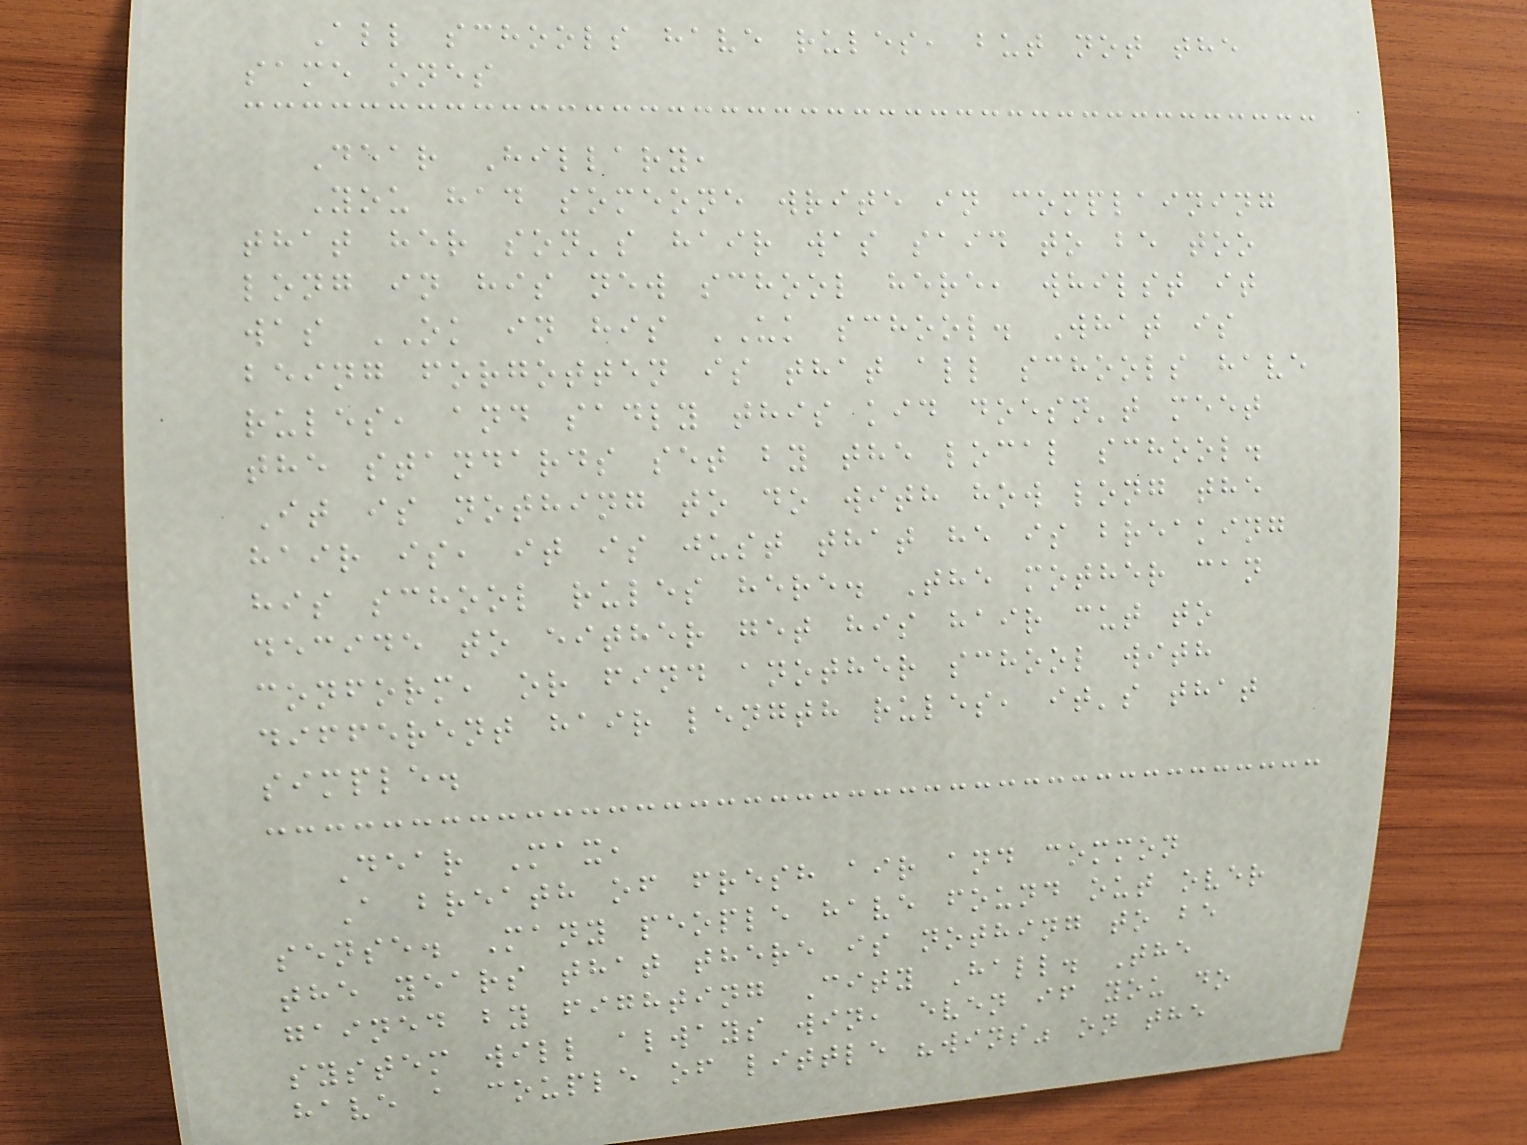All schools have rules, but not the
same ones
Dear Hillary,
You had someone write in complaining
that her son's hair was said to be too
long in his new school here, whilst it
was OK in his UK school. What is
being forgotten is that all schools have
rules, and sadly this kid doesn't meet
the standards set by the local school.
It is nothing to do with how long the
hair is, it is just that he is breaking
his school rules here. The mother can
decide to either get his hair cut to
conform, or find another school with
different hair length rules, it's that
simple.
Dear Max,
A breath of fresh air and common
sense. Many people have found out over
the years that there is nothing to be
gained by fighting City Hall. The
system will always win, even if you do
have a couple of little "wins" on the
